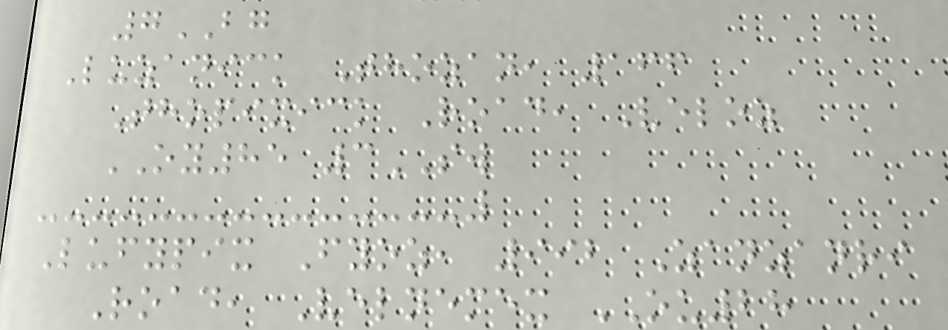7BG
Luzanick Thozan, 166
Thopixick Road, Veloz
OY85 3SW
Lufypix Fyoz, 992 Zanzanri
Road, Velnemex OU28
